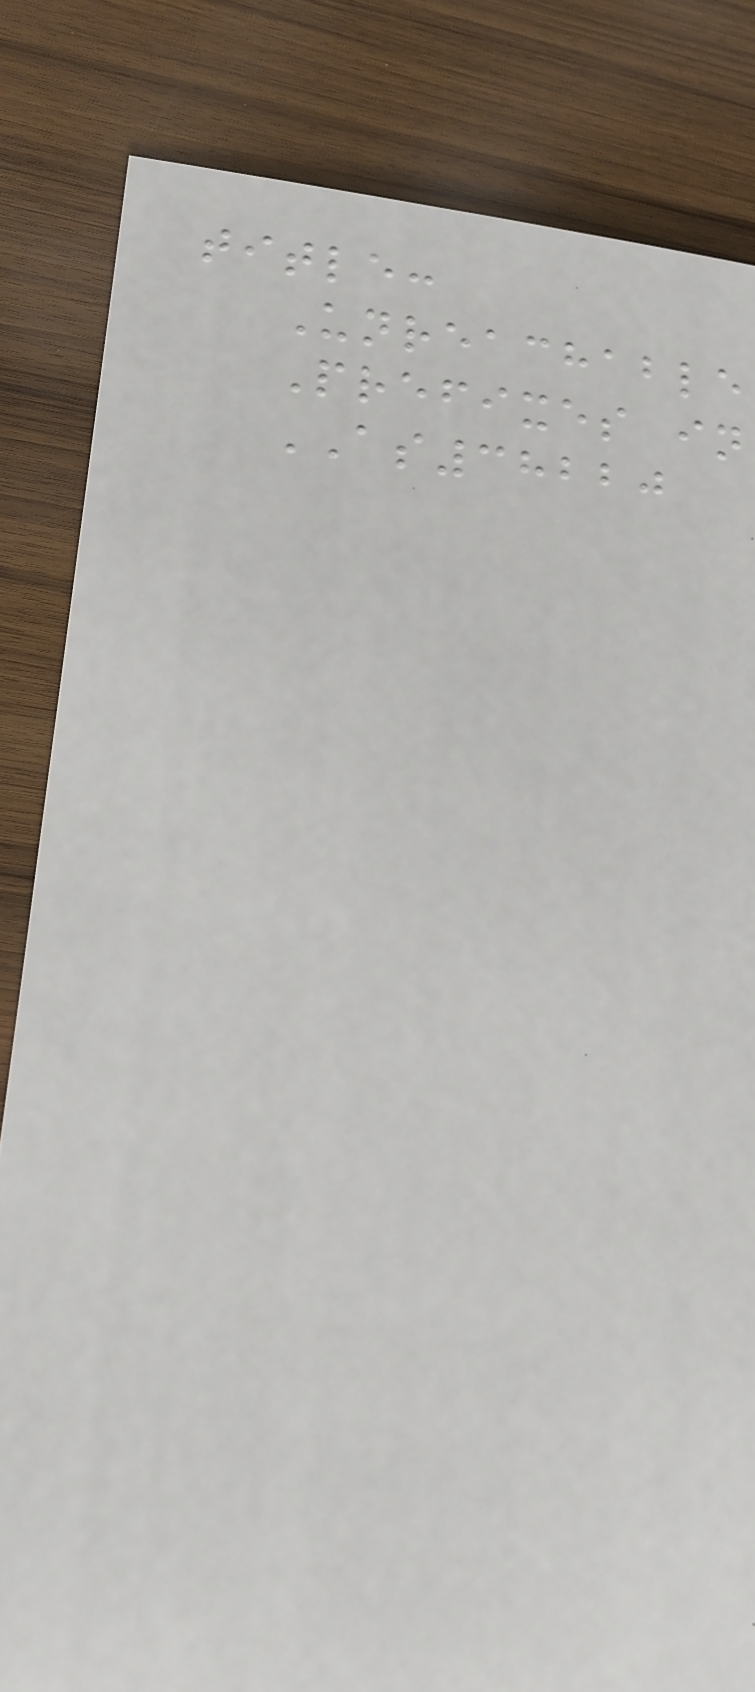title:
Unreachable
Prefixes in
AS38220
